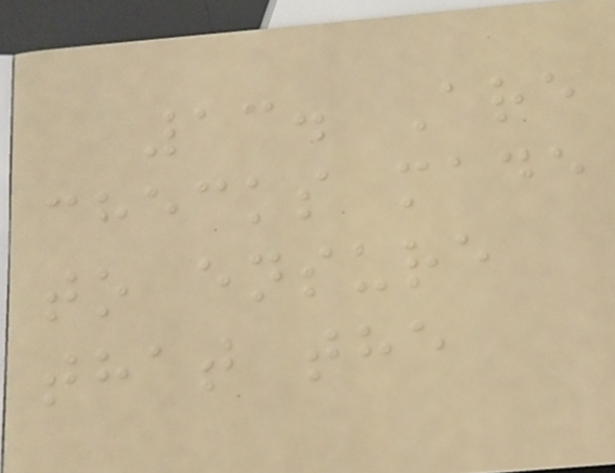13. Are
checks made
to ensure
that the
